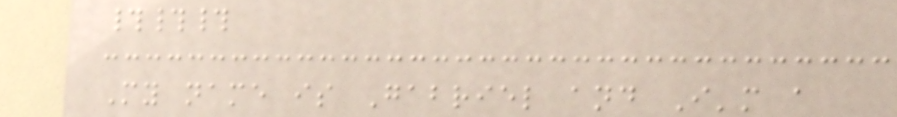###
My name is Gabriel and I'm a
